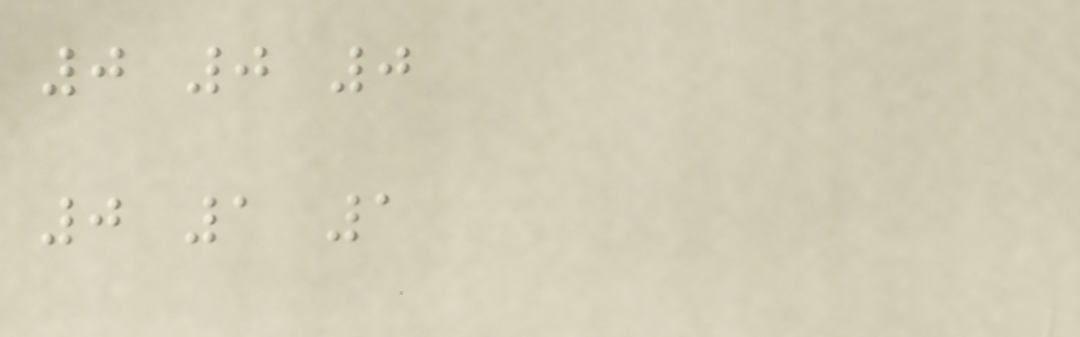0 0 0
0 1 1
